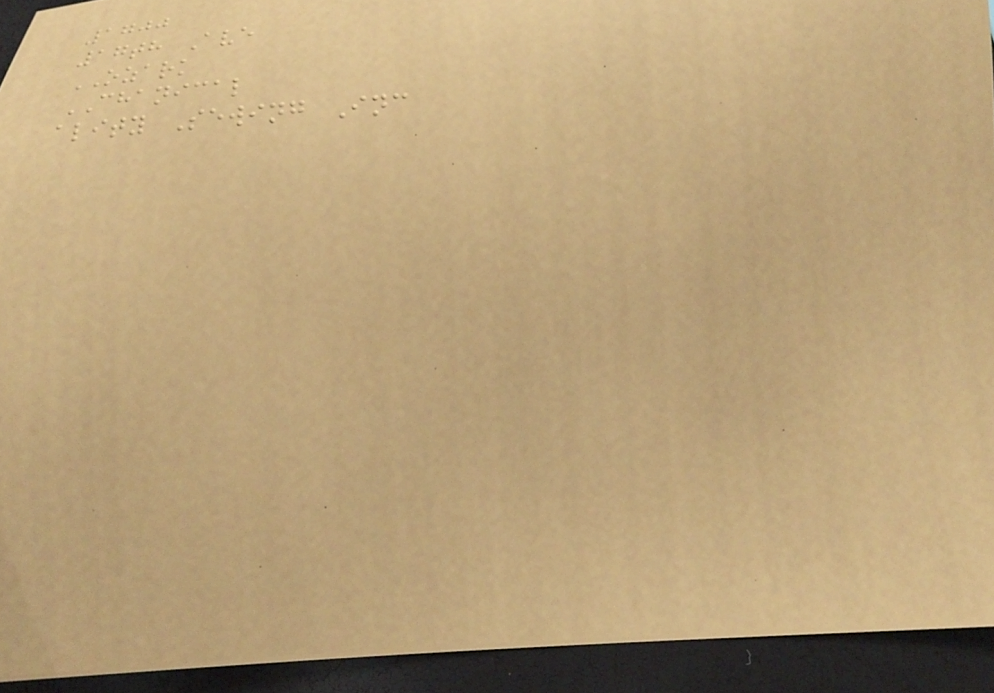1700
17th Ave
OZARK
CHANICAL
ality Sewing Inc
